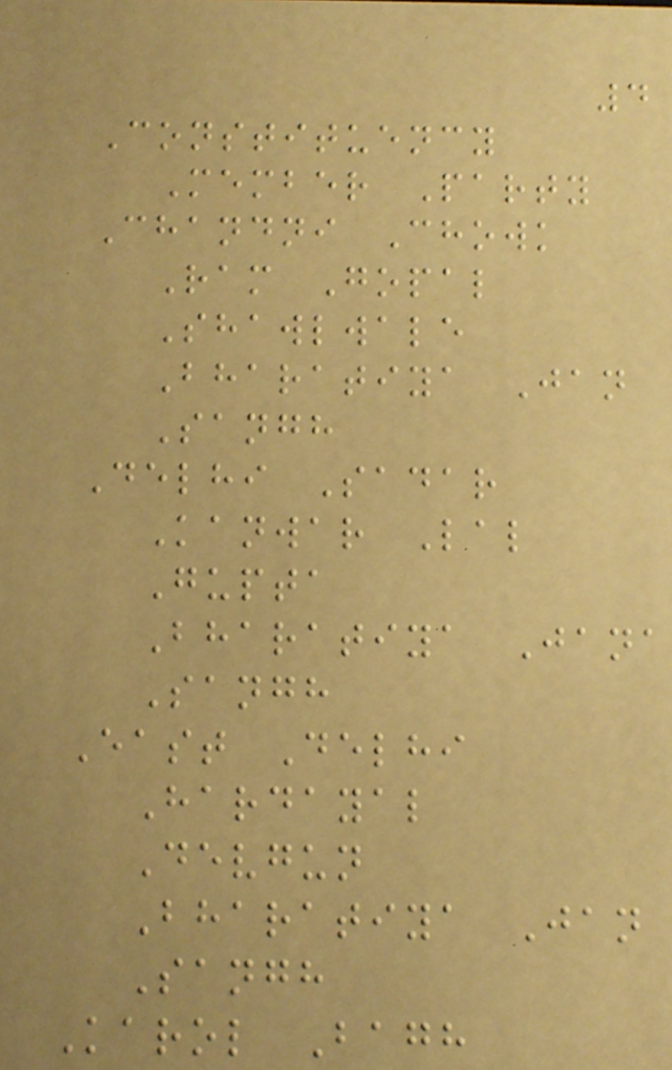4
Constituency
Member Party
Chandni Chowk
Ram Gopal
Shawlwale
Bharatiya Jan
Sangh
Delhi Sadar
Kanwar Lal
Gupta
Bharatiya Jana
Sangh
East Delhi
Hardayal
Devgun
Bharatiya Jan
Sangh
Karol Bagh
